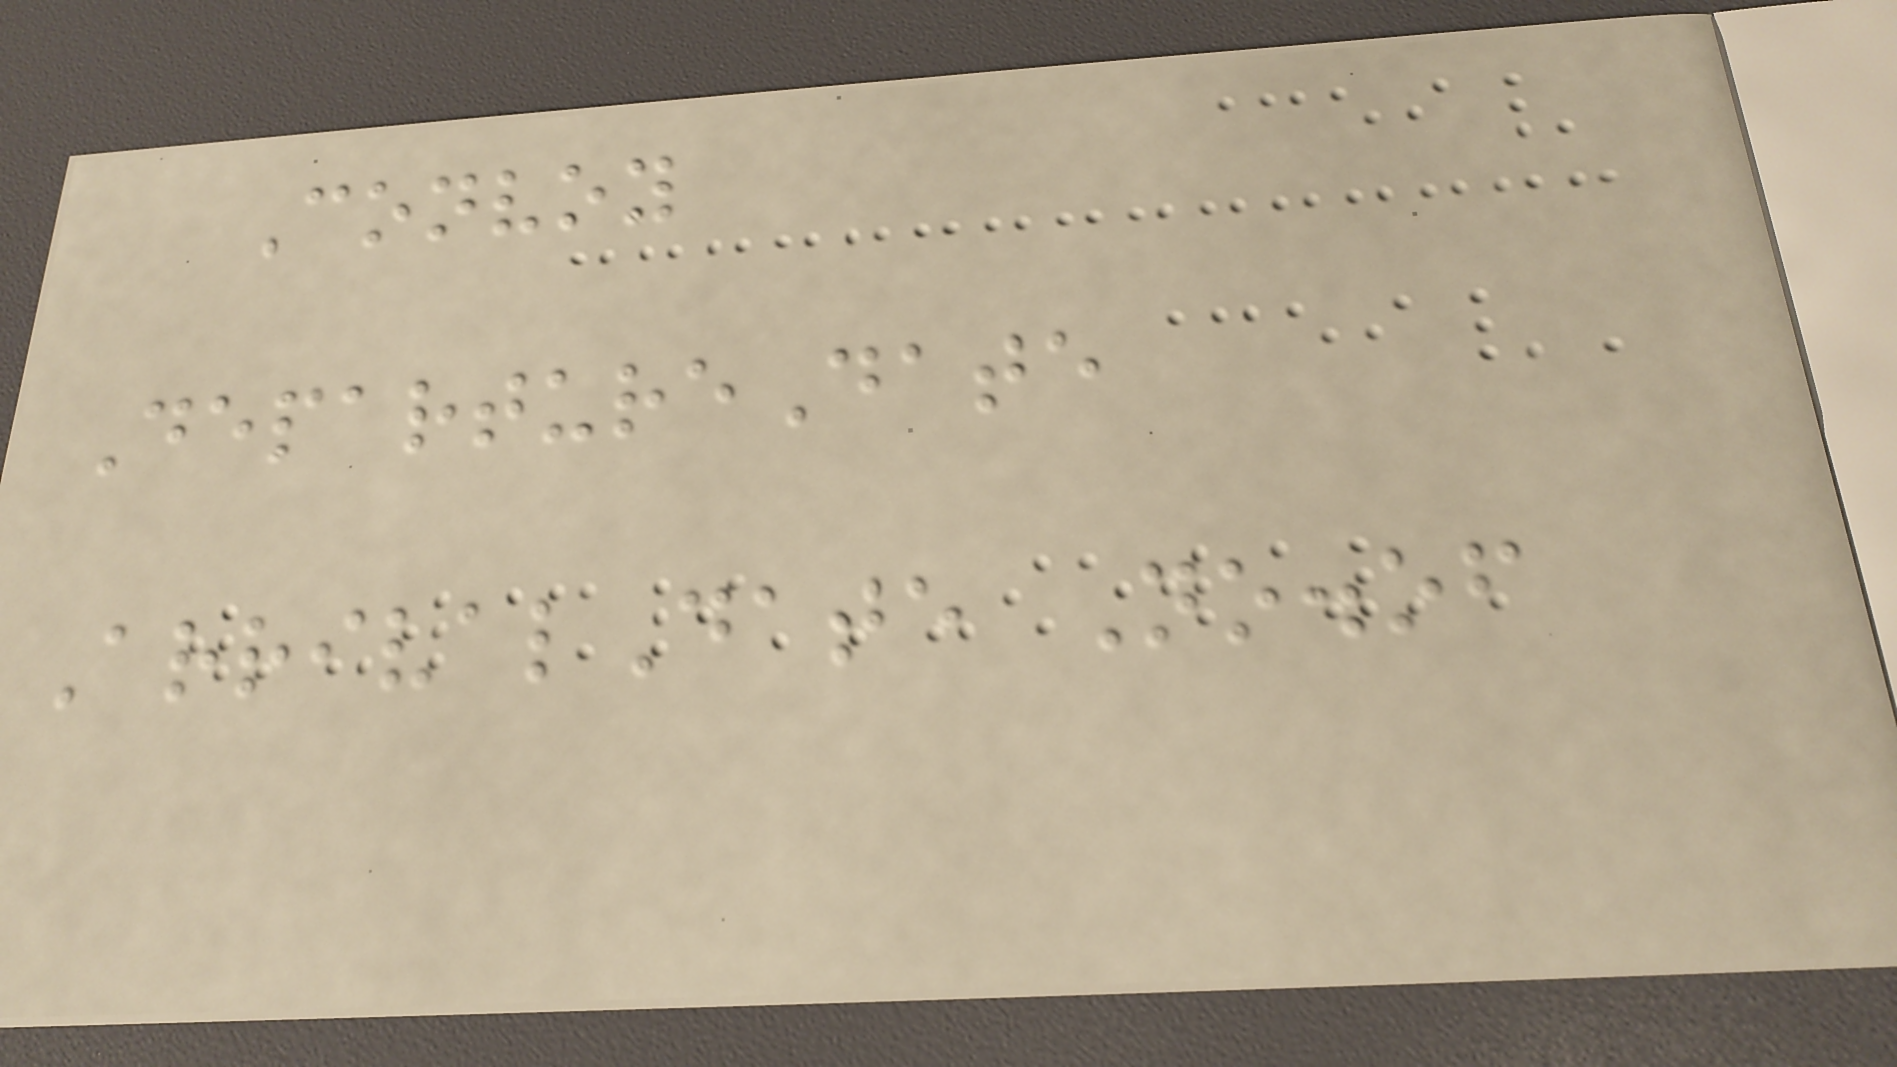Convoy
DepartureDate
ArrivalDate No.of
